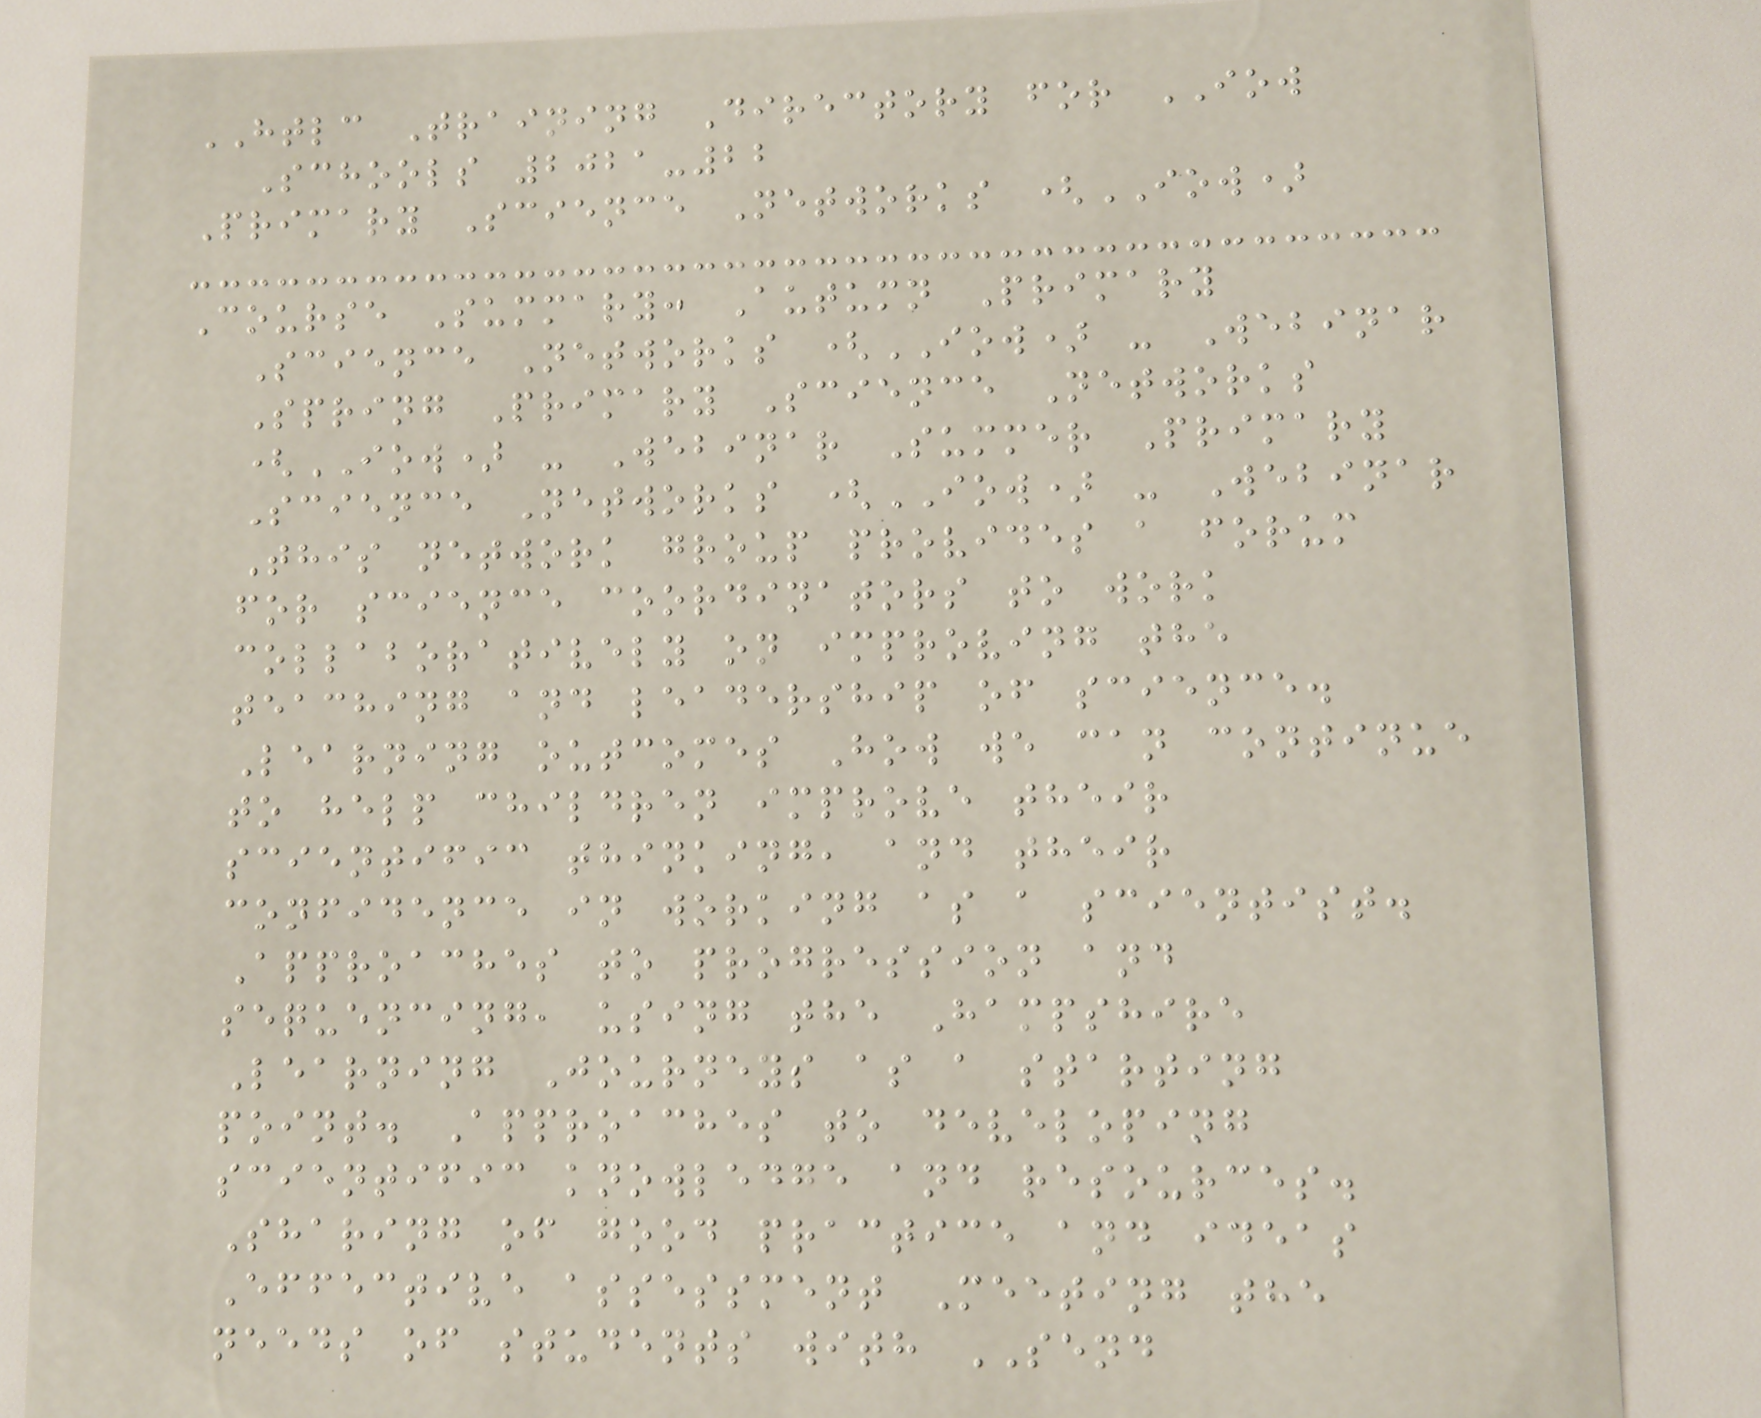HTLC Training Directory for IOW
Schools 2021-22
Primary Science Networks (IOW)
Course Summary: Autumn Primary
Science Networks (IOW) - Webinar
Spring Primary Science Networks
(IOW) - Webinar Summer Primary
Science Networks (IOW) - Webinar
This network group provides a forum
for science coordinators to work
collaboratively on improving the
teaching and leadership of science.
Learning outcomes How we can continue
to help children improve their
scientific thinking, and their
confidence in working as a scientist.
Approaches to progression and
sequencing, using the Hampshire
Learning Journeys as a starting
point. Approaches to developing
scientific knowledge and resources.
Sharing of good practice and ideas
Effective assessment Meeting the
needs of students with SEND
